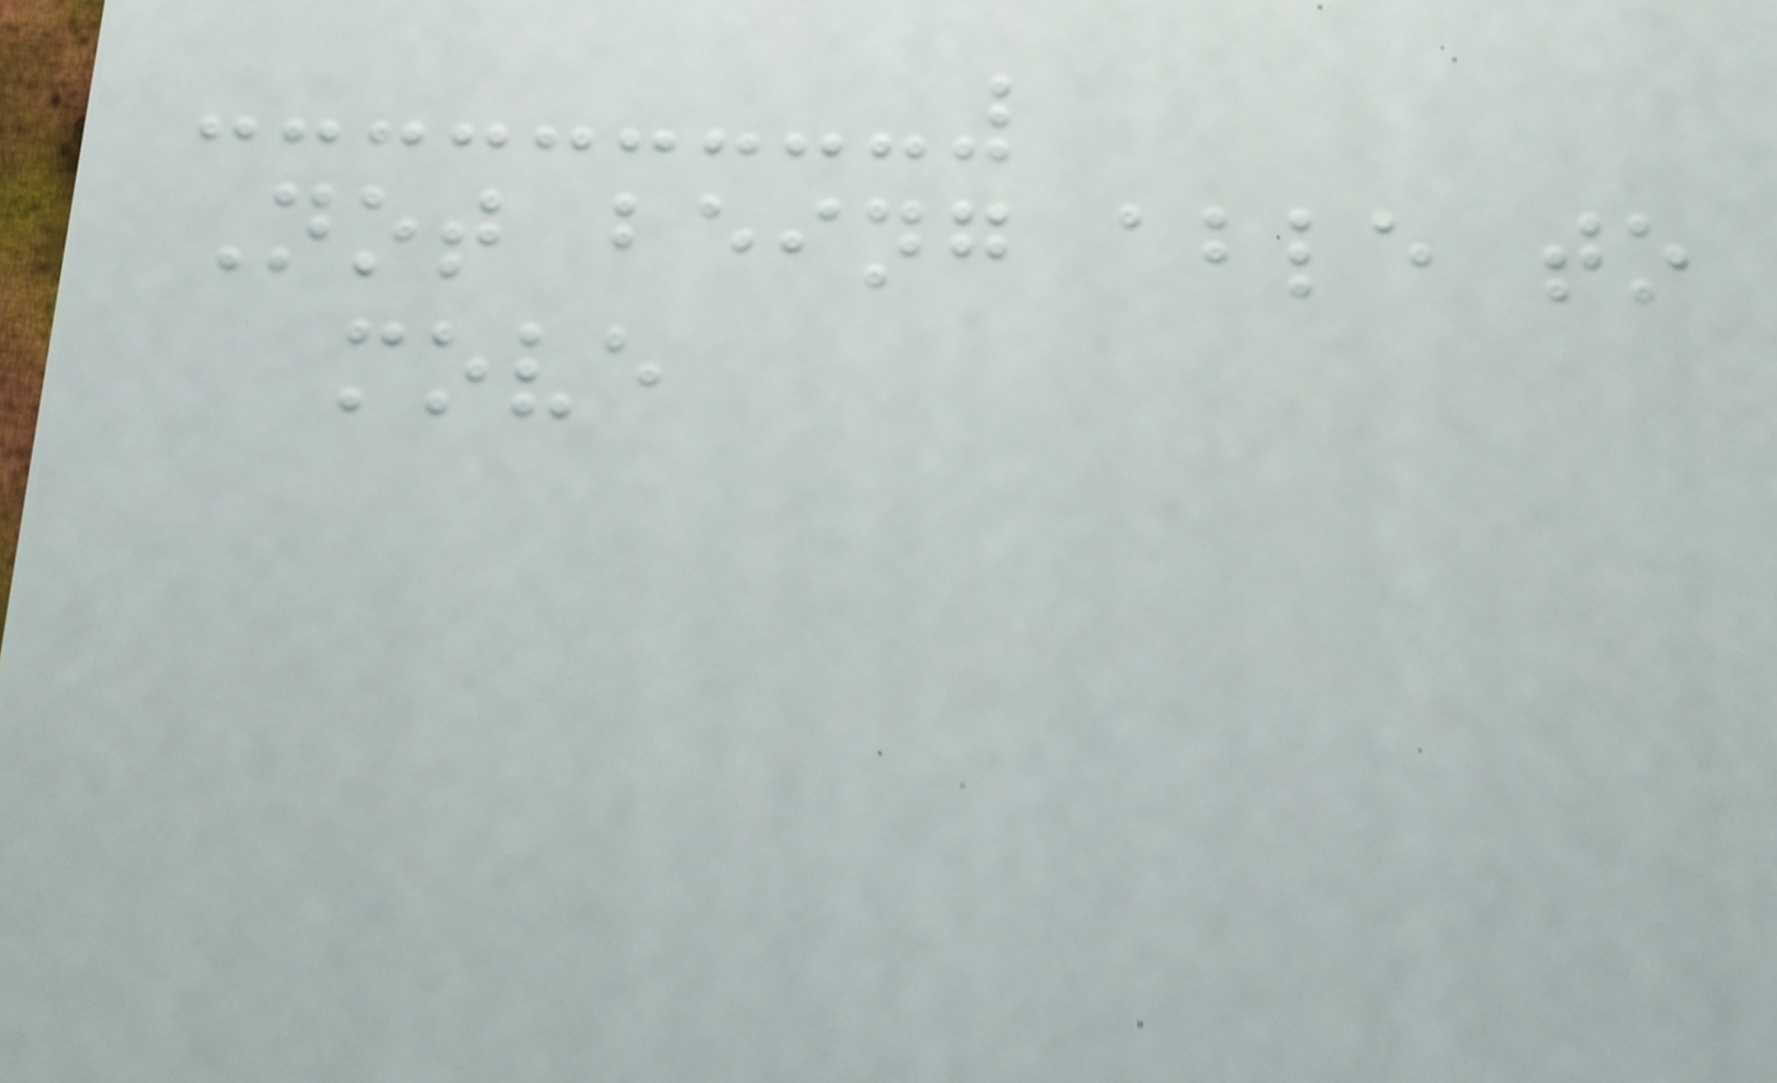Not being able to
move
